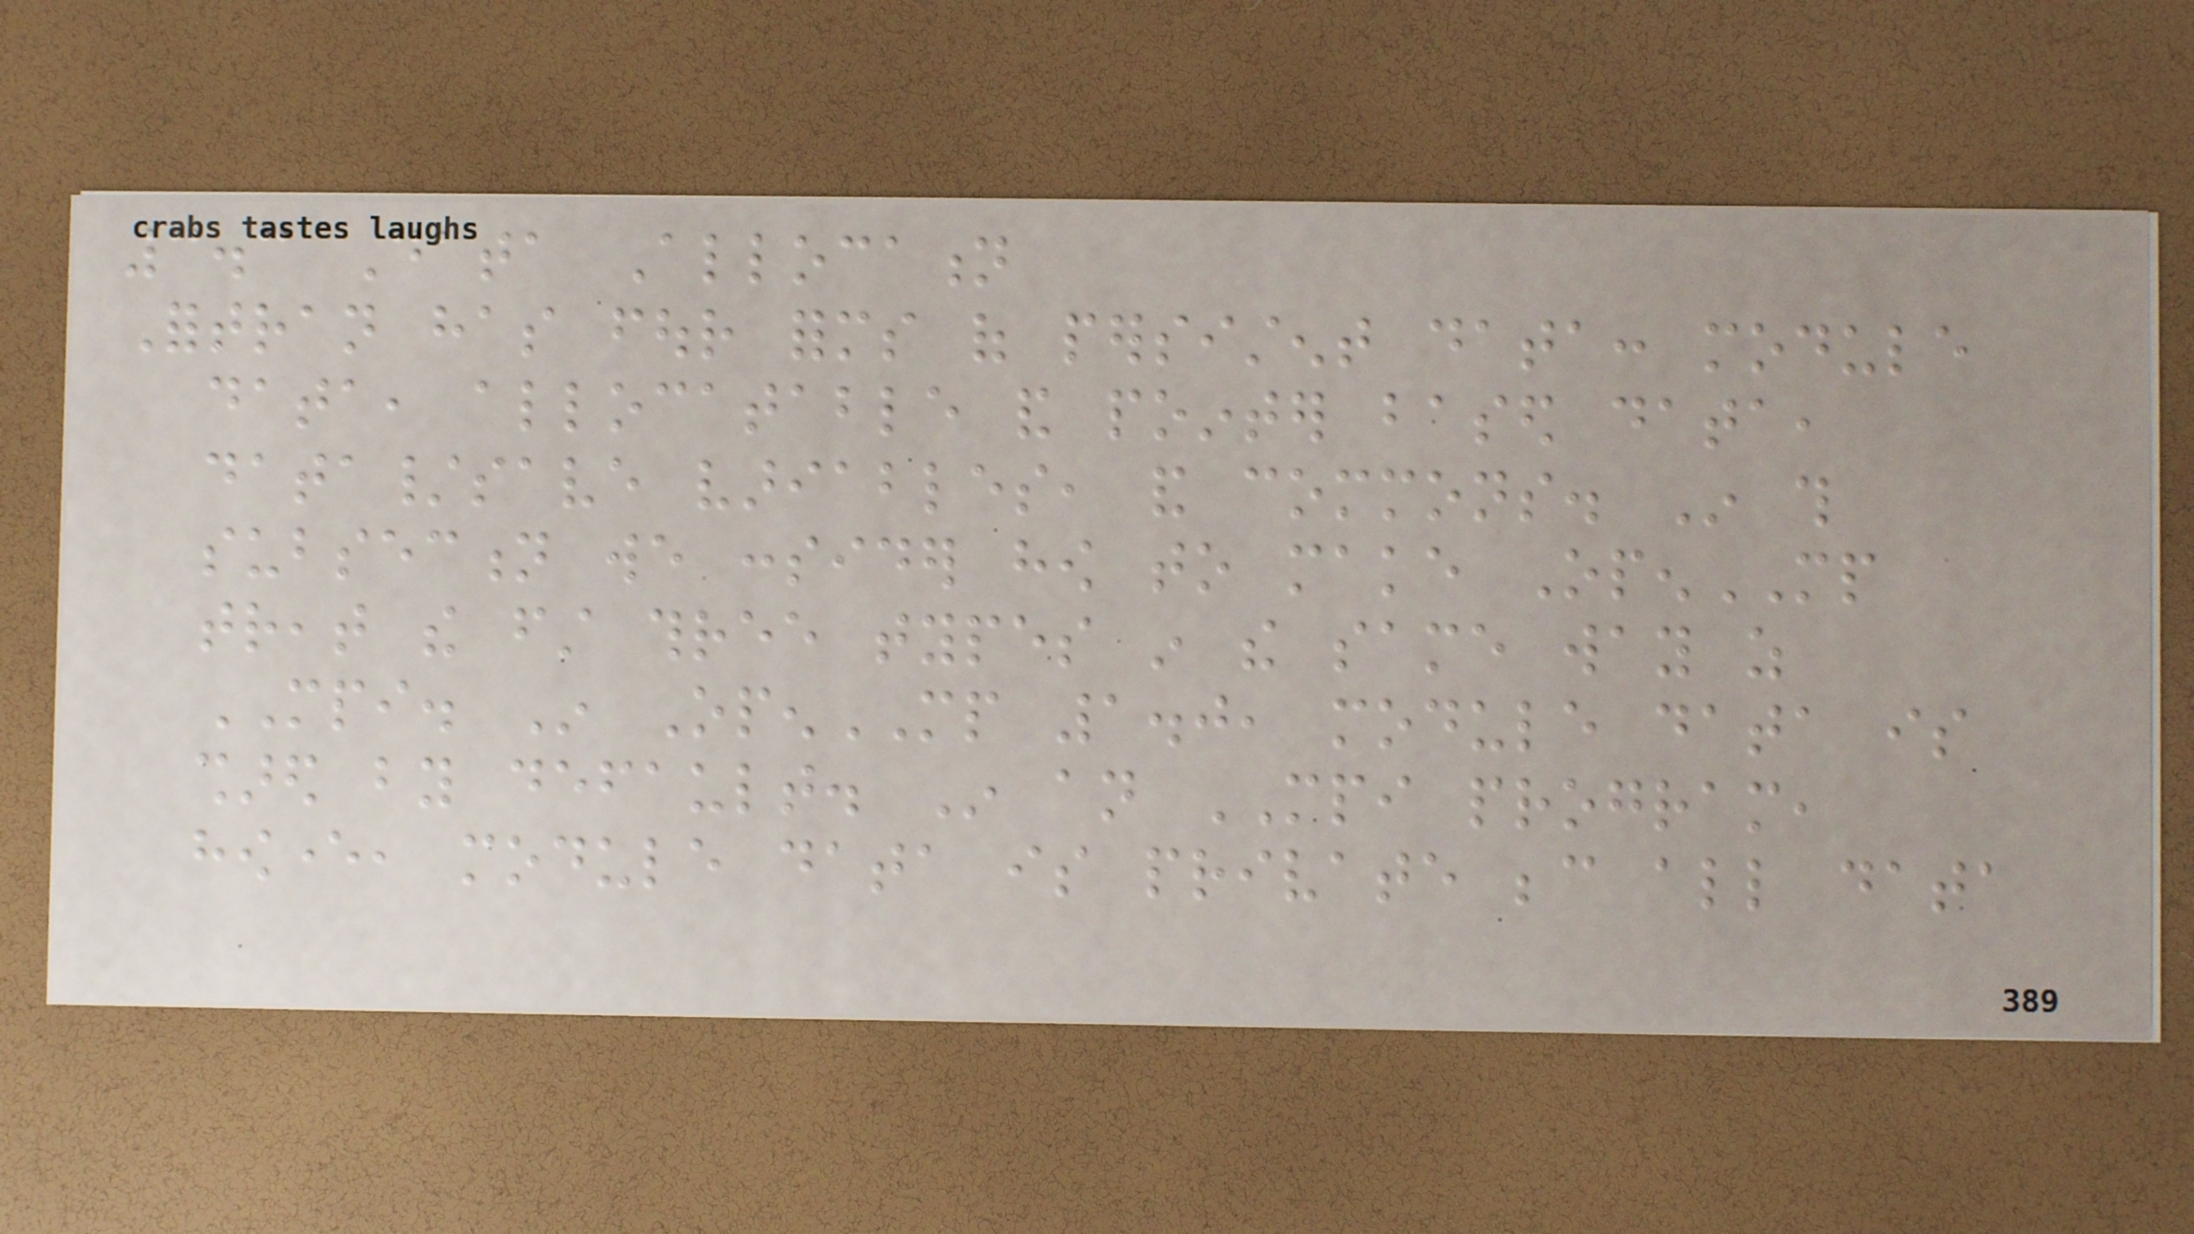3.3 Data Allocation
Fortran has four forms of persistent data: module
data, allocatable and pointer based data,
data/save variables, and commons. In this
subsection we consider how to make OpenMP
treat the first three types in the same way as
MPI. In OpenMP 1.0, module data is
shared by default. In an MPI program,
however, module data is private because all data
